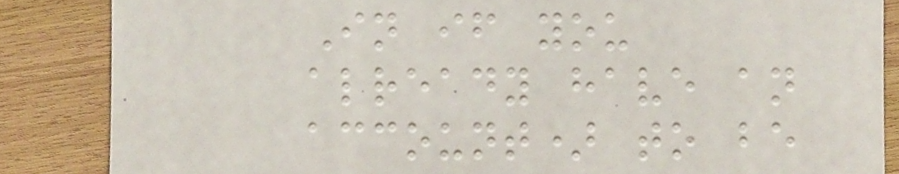In if you
already have an
account) to be
